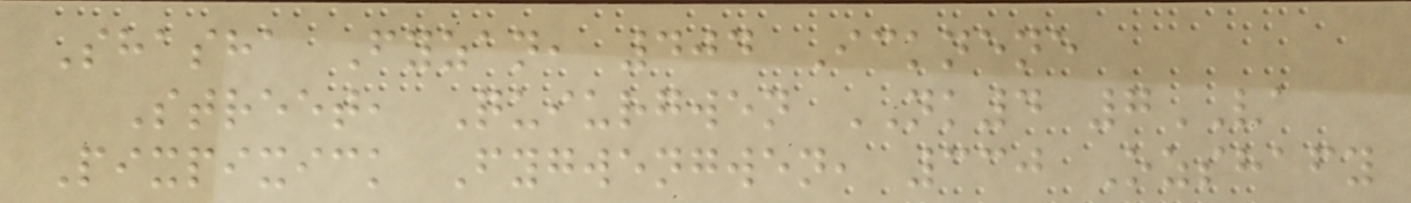Shasha Fyzan, 404 Icknene
Street, Quiurgwen NK4 7VA
Pixpixick Fygwengwen, 330 Ozshafy
